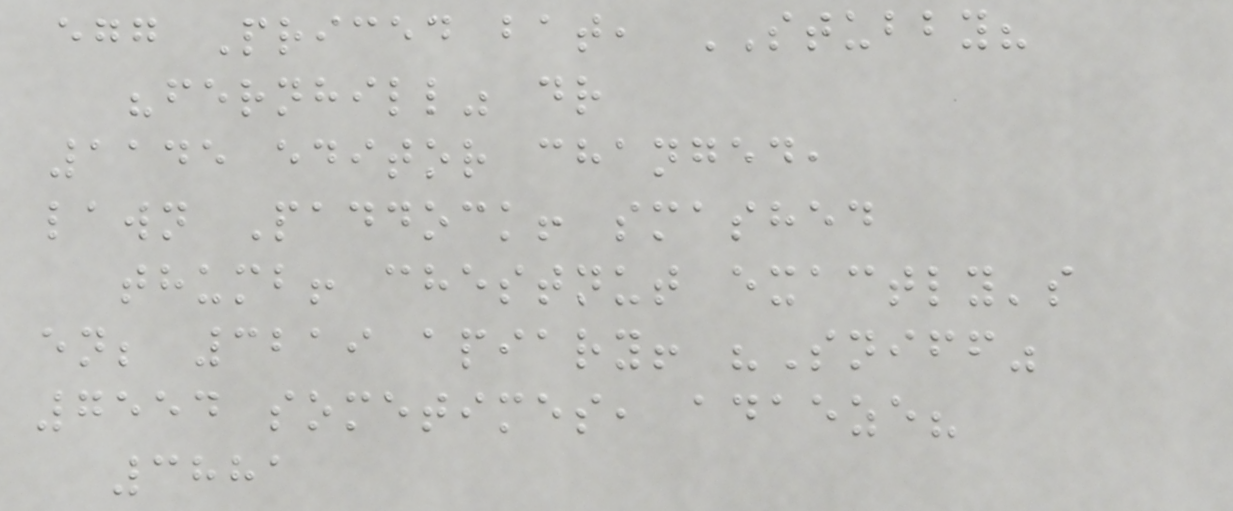egg Priced bat, STUBBY?
"fernhill" dr
1145 editor changed,
lawn Paddock! smashed
thumb! chestnut exactly's
en; 3219 apiary! "Sniff"
7554 sometimes, adaeze?
3881
